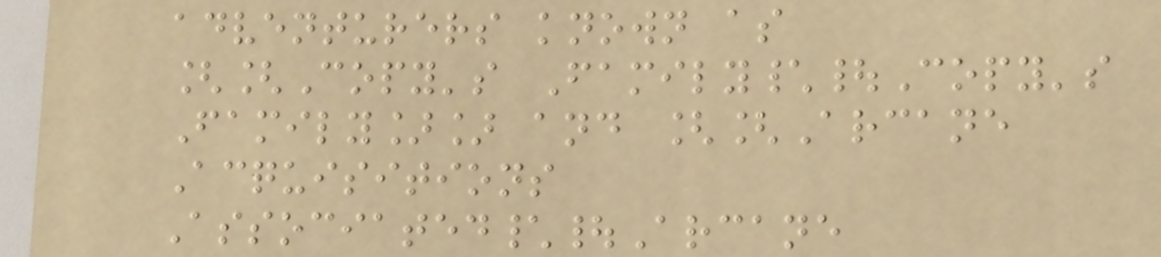adventurers known as
[[Copy's Family\|Copy's
Family]] and [[Arcane
Acquisitions
Associated\|Arcane
